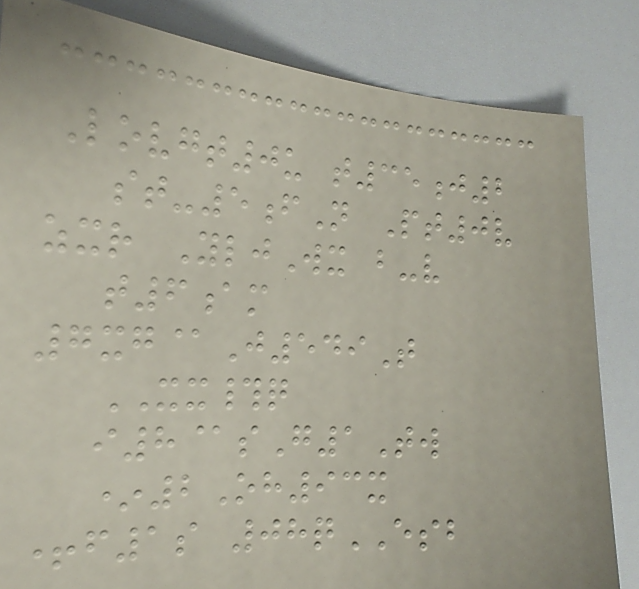Lovgt0u t35j2
st-5fN Pt0v
zxr YljWx b-v
t6am
7xg@J549T
XX#q
i8@sG1Tw
*2Oh93x
+f1s 08qESB
